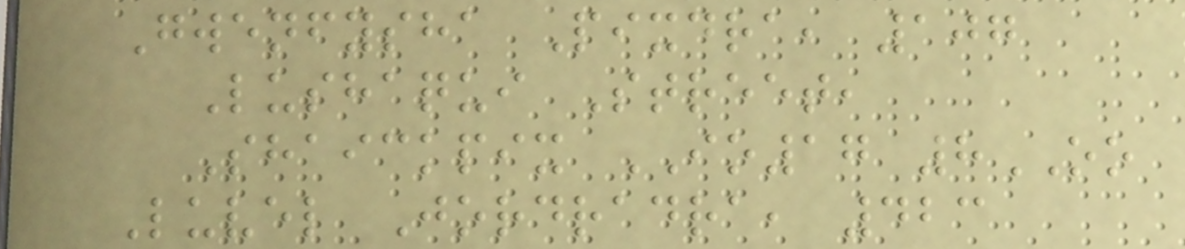Gwenfysha Pixdra, 107
Lushaqui Street,
Shaickpix IO17 8OO
Luvel Jordradra, 423
